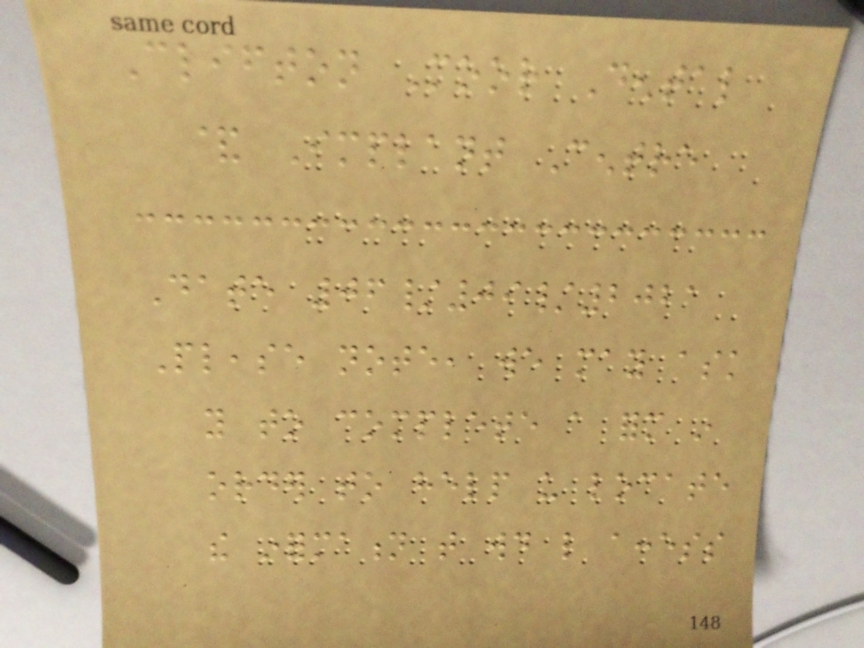Clifton Moor Dental
& Implant Centre
Date 06/09/2021
Please note, we may ask
you to complete a form in
order to help us locate
the information that would like access
